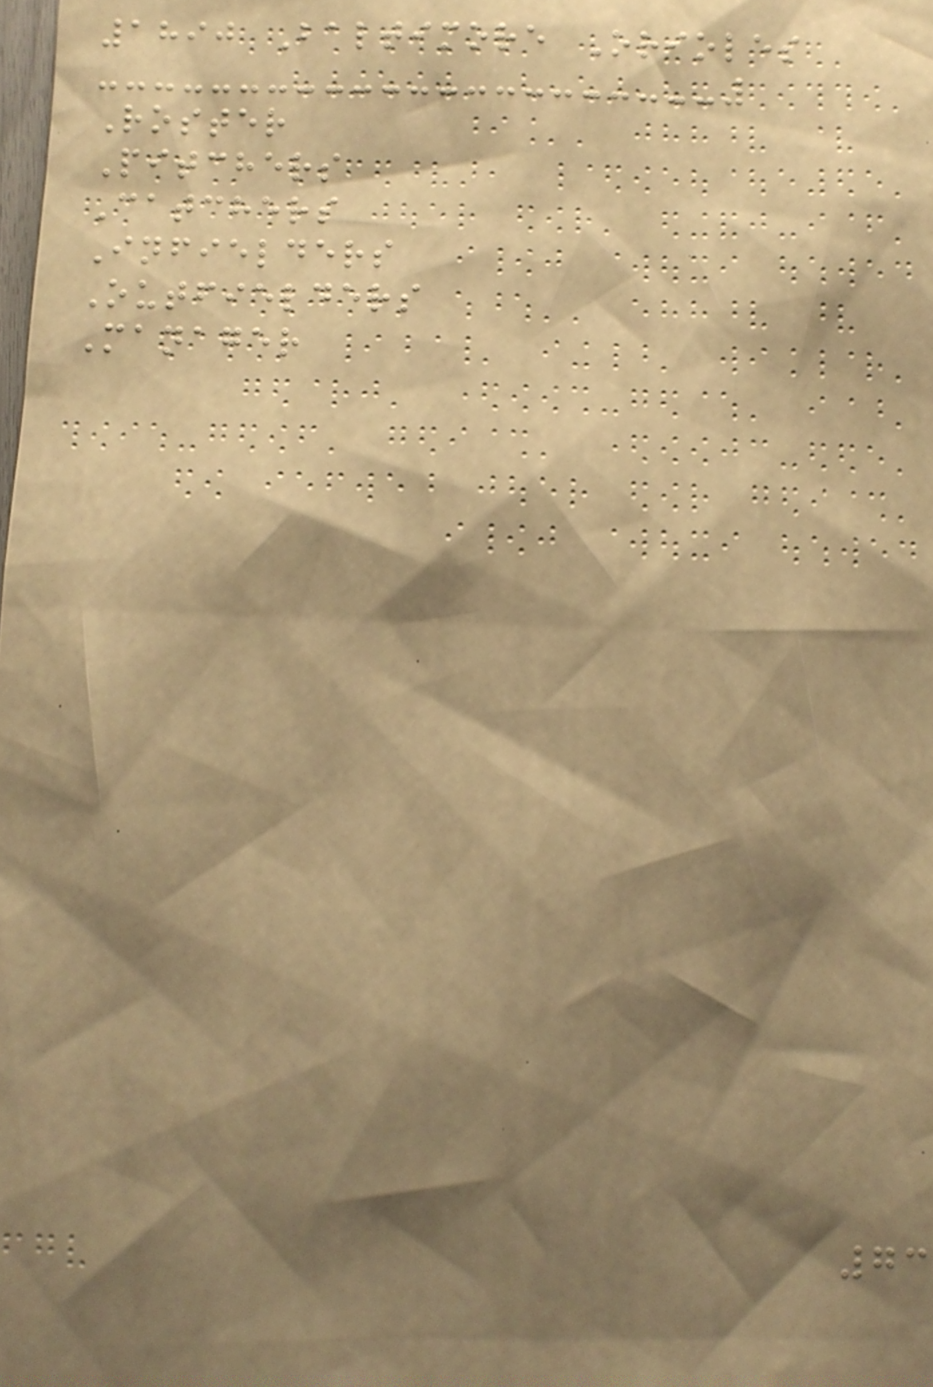1890 Baltimore Orioles
Roster
Pitchers
Catchers
Infielders
Outfielders
Manager
73
